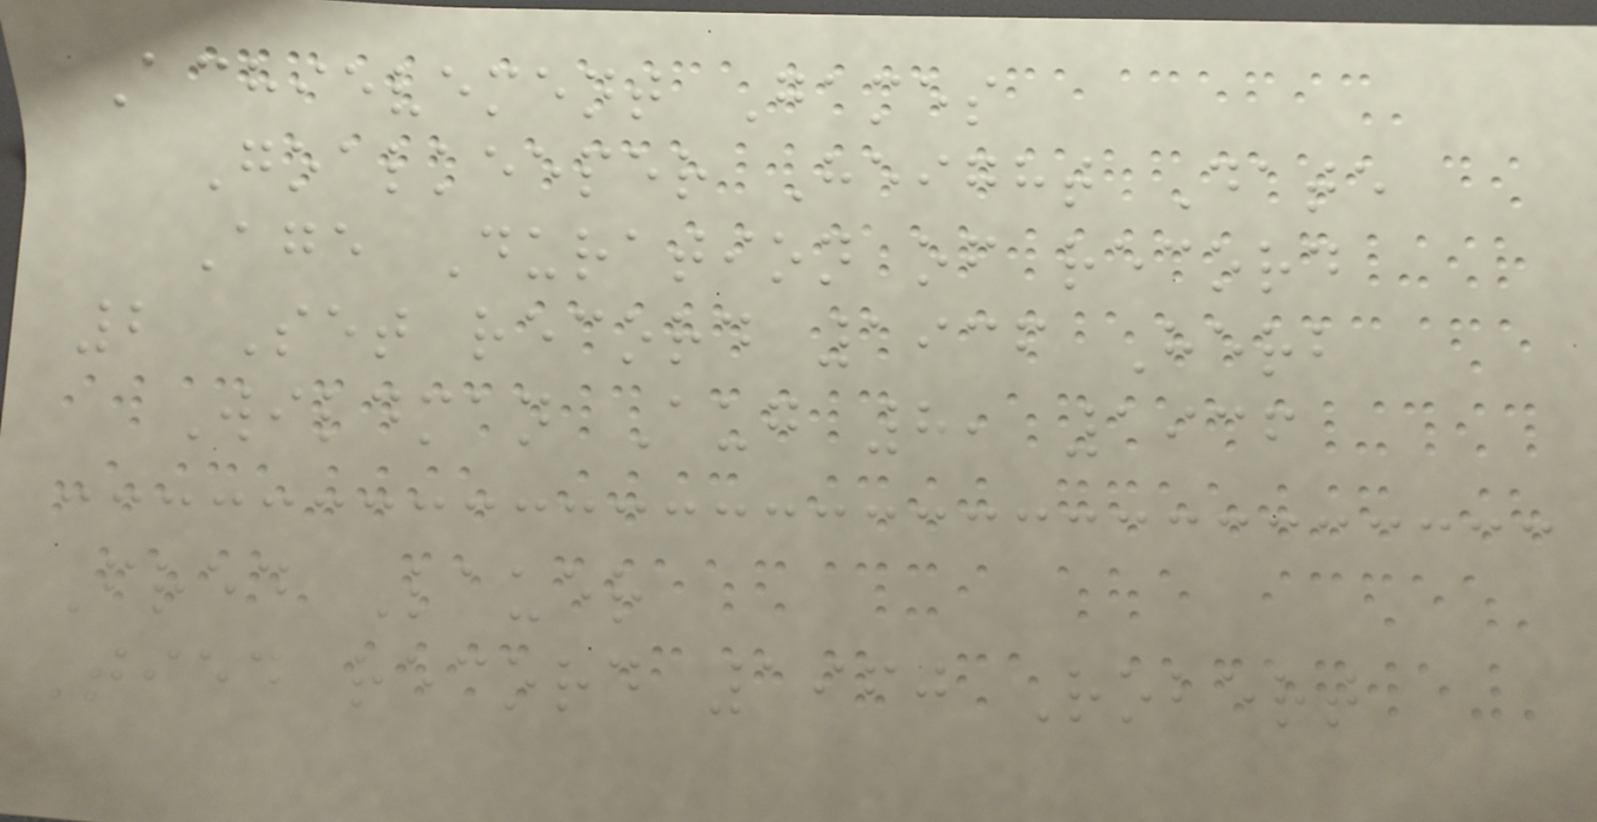Achievement Games
Goalkeeper Height Date
Age Duration of record
2 Set record 1936 Herb
Wildman Aug 8, 1936
Fred Lauer
Tied record 1960 Robert
